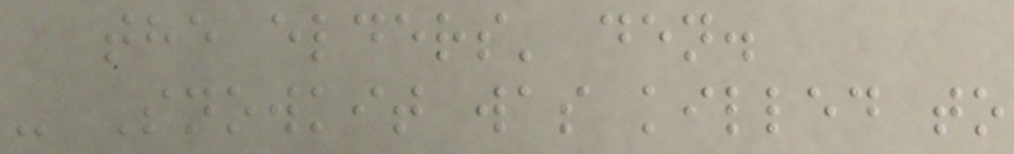the elders' den.
- Snowkit was killed to
